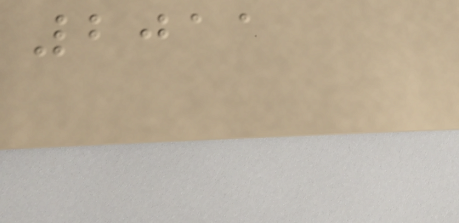2011
